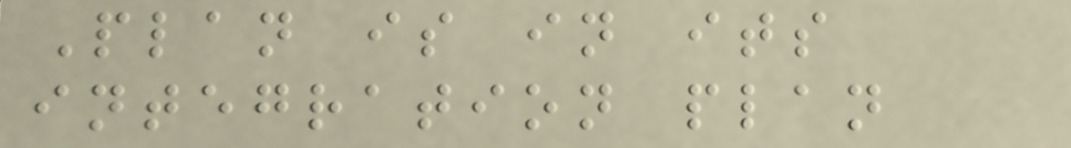Plan is in its
integration plan
